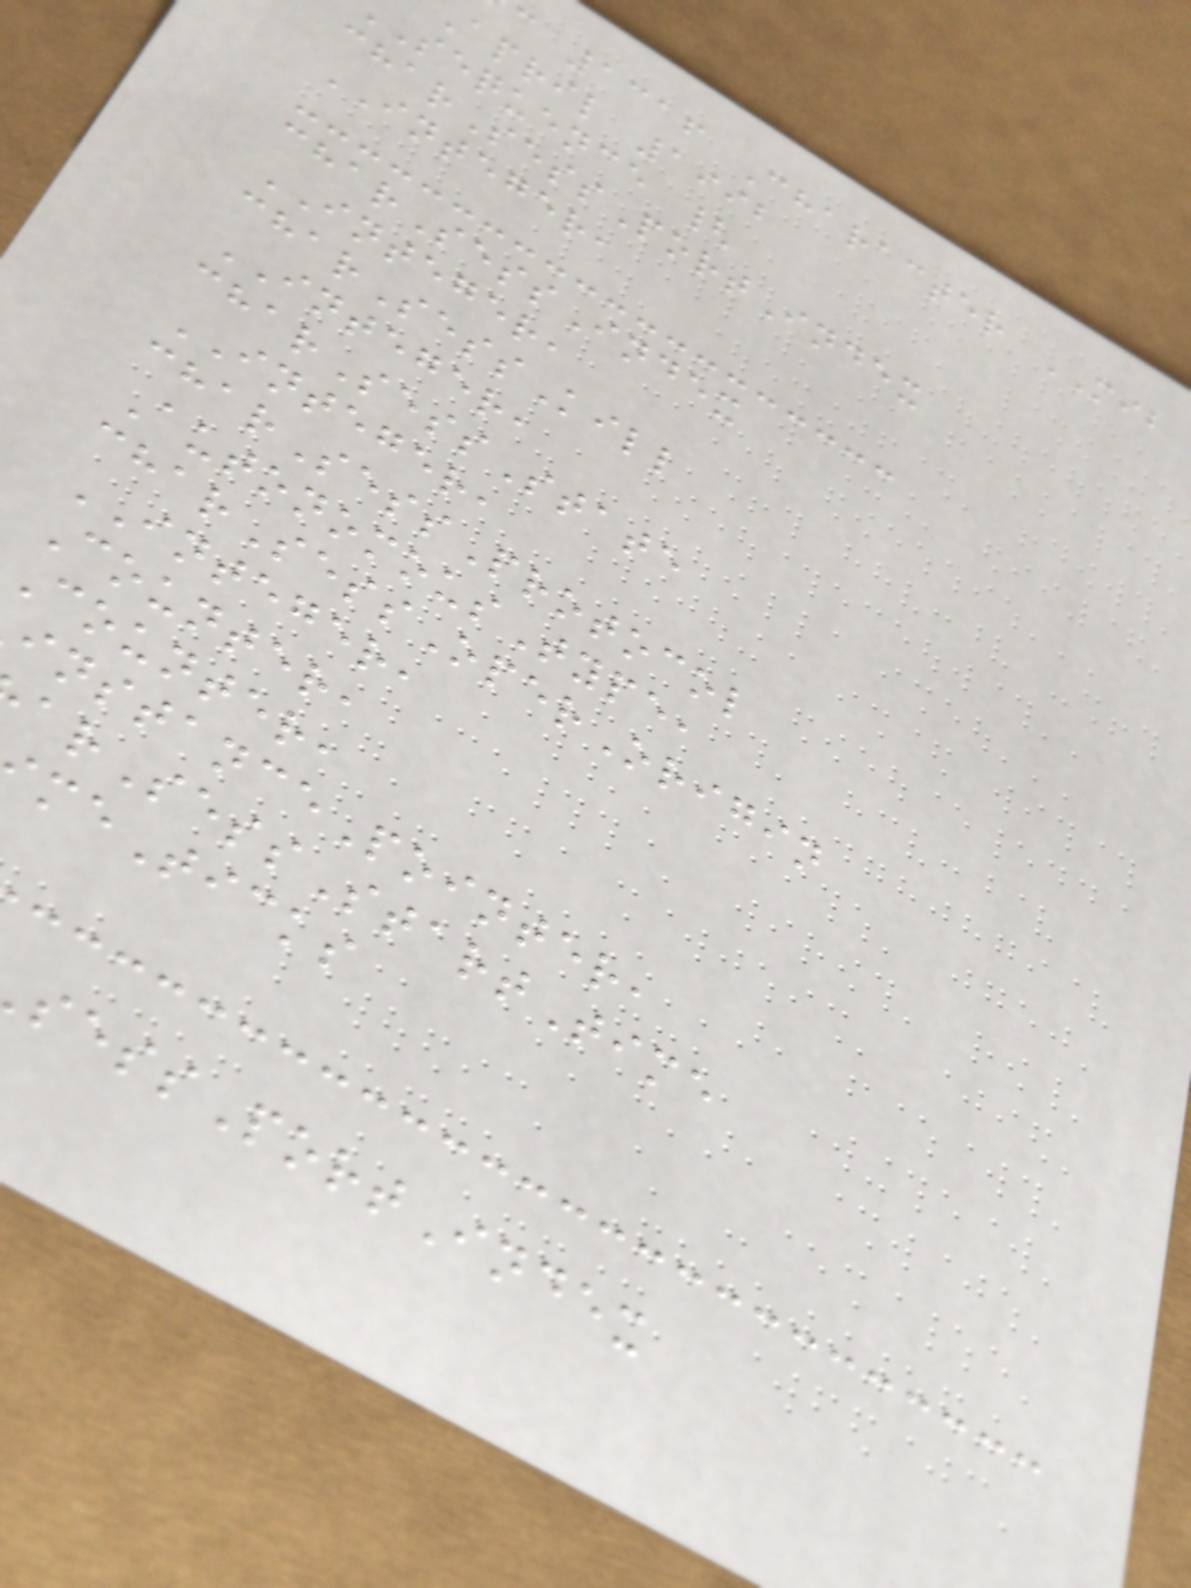c 1316 Character MIB
april 1992
sequence {
charSessPortIndex
INTEGER,
charSessIndex
INTEGER,
charSessKill
INTEGER,
charSessState
INTEGER,
charSessProtocol
AutonomousType,
charSessOperOrigin
INTEGER,
Counter,
Counter,
nstancePointer,
arSessStartTime
meTicks
essPortIndex
